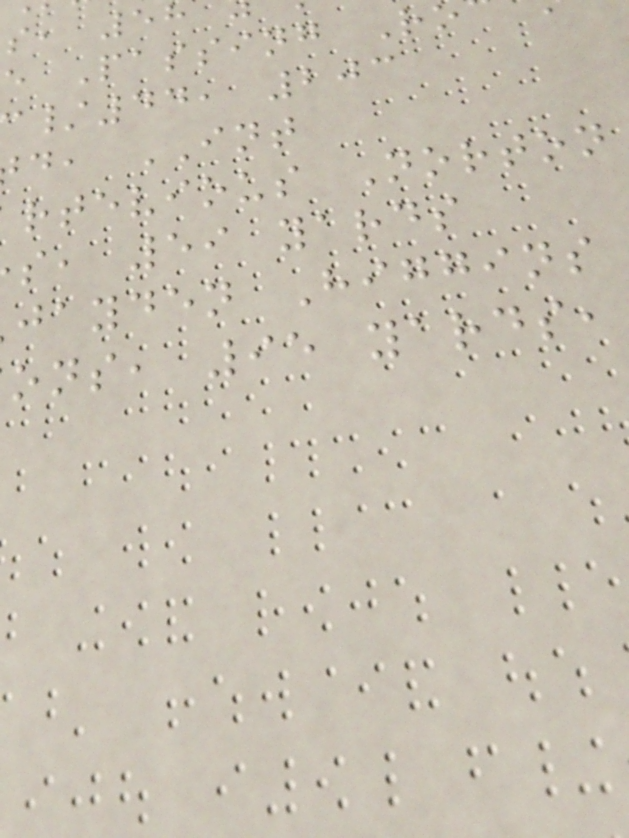s, 58
e Passing R
/44, 203
d, INT
rtevious Norton
s, 59 yards
jayden Higgins
ons, 95 yards,
